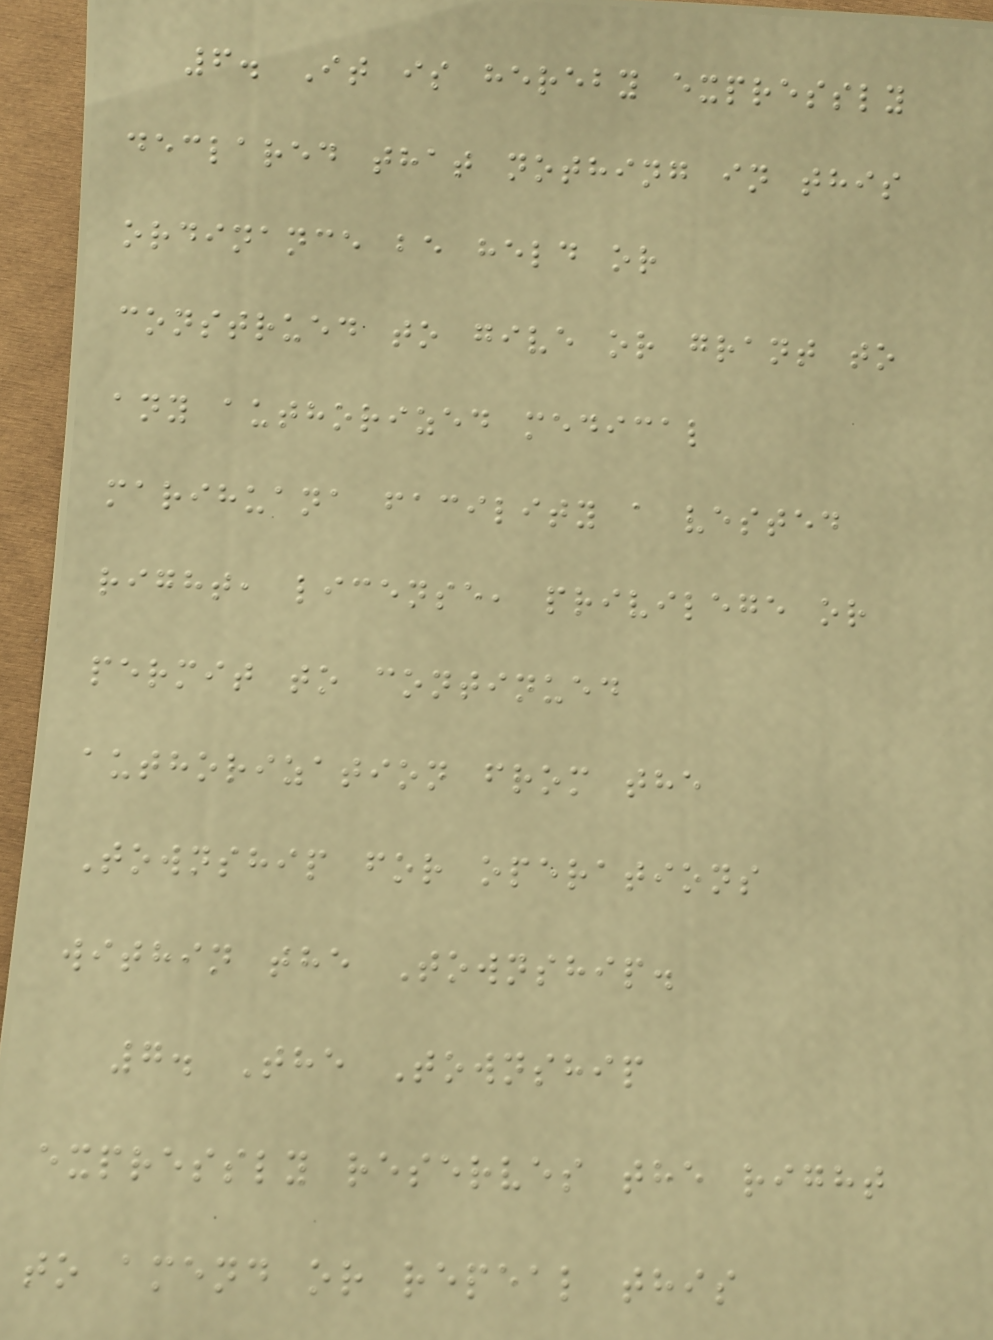6. It is hereby expressly
declared that nothing in this
ordinance be held or
construed to give or grant to
any authorized medical
marihuana facility a vested
right, license, privilege or
permit to continued
authorization from the
Township for operations
within the Township.
7. The Township
expressly reserves the right
to amend or repeal this
